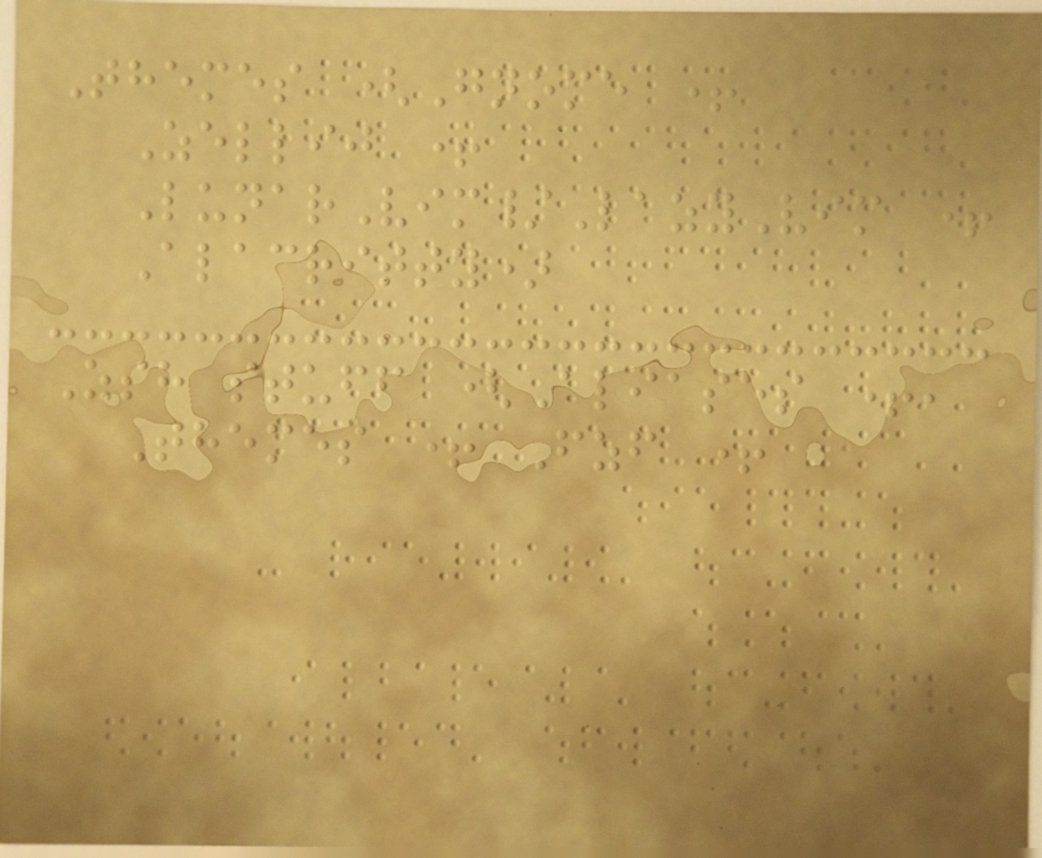Themes (Gnome +
Zellij +
LunarVim/LazyVim +
Alacritty)
Zsh stuff (Aliases +,
Themes + Fzf +
